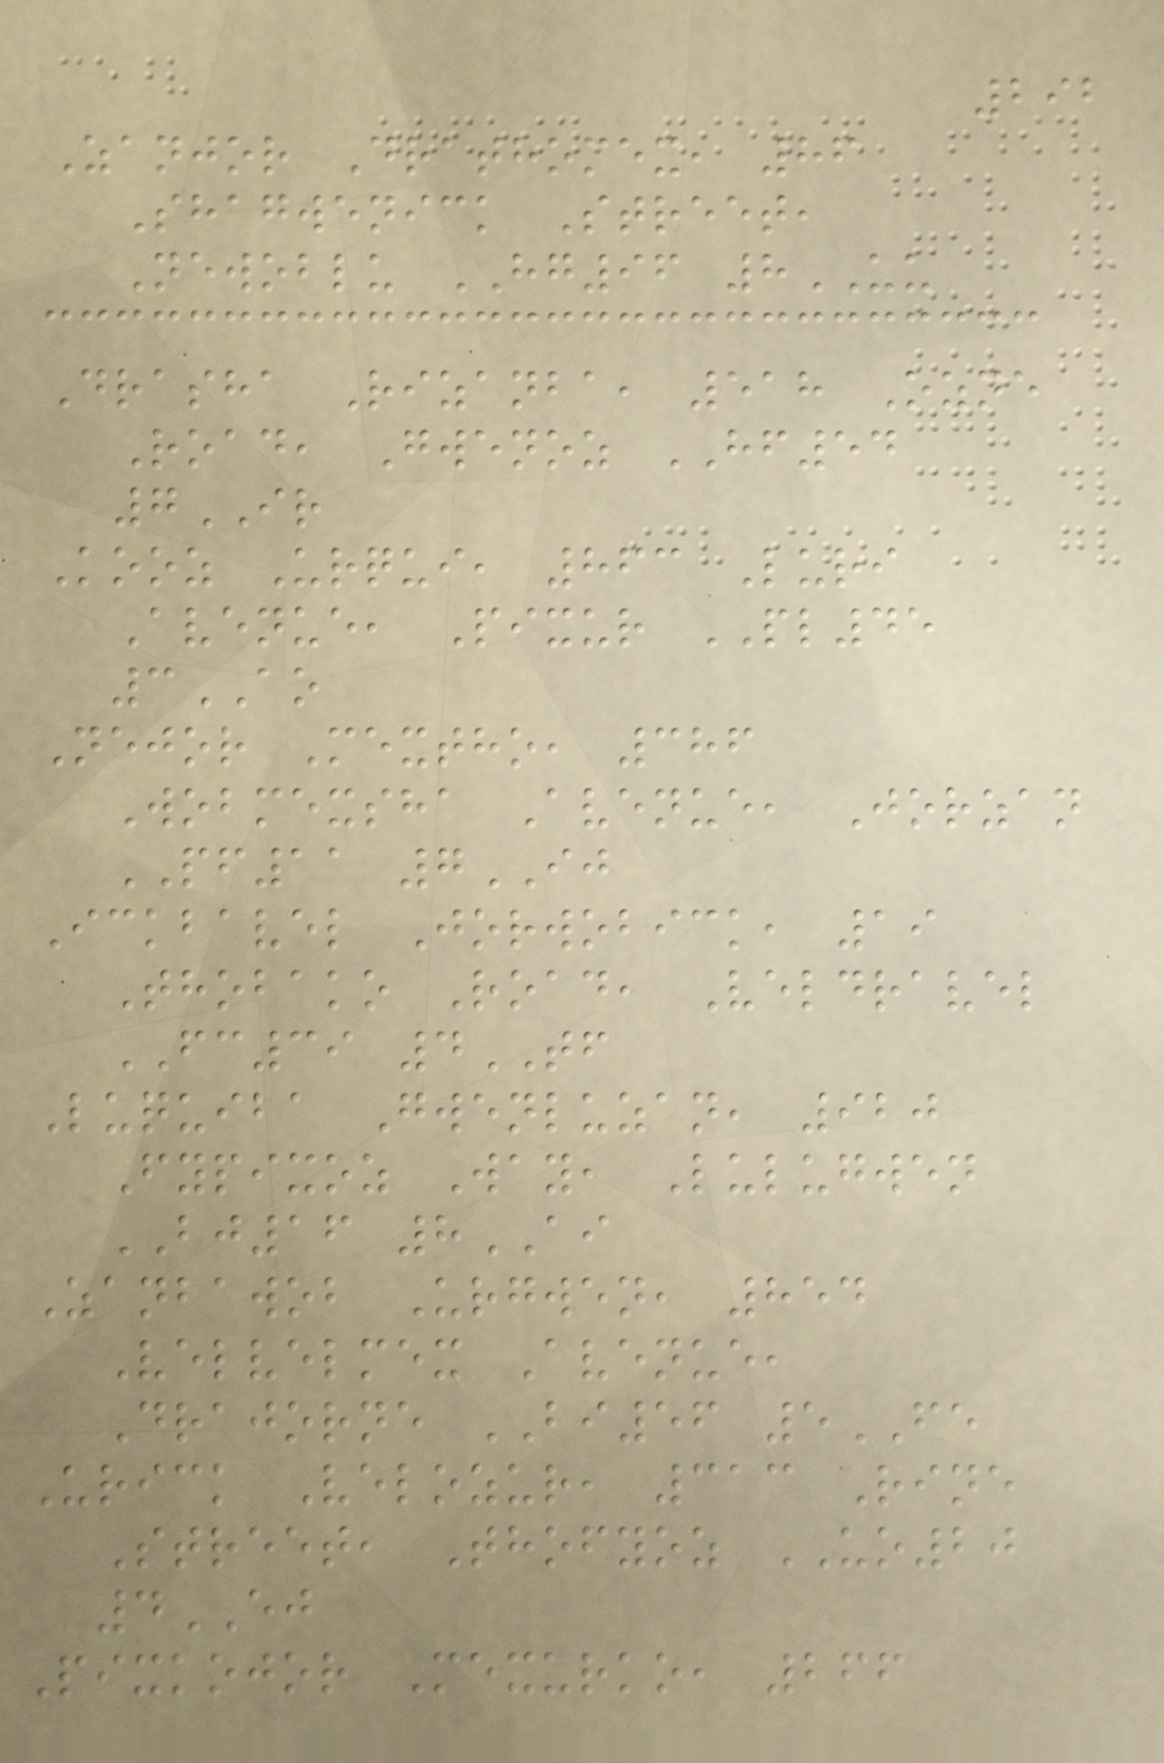292
Zanjor Drathomex, 86
Shagwenick Street,
Newoblu HG96 8UU
Drasha Rizanba, 518 Ozne
Road, Gwenoz HF54
7IR
Kooz Urqui, 863 Luri
Avenue, Pixur PL45
3AO
Nejor Mextho, 386
Wobmexsha Avenue, Jorzan
PF11 7IJ
Ickbavel Jorwobick, 19
Thobako Road, Veldravel
FC39 4TF
Luquiba Gwenluzan, 920
Fypixoz Way, Lulugwen
BJ16 8AI
Zanbawob Urgwen, 854
Velvelmex Avenue,
Drajorne BI56 5FE
Urick Velozur, 313 Rine
Street, Thofyoz UO20
4EJ
Pixkojor Mexurko, 266
